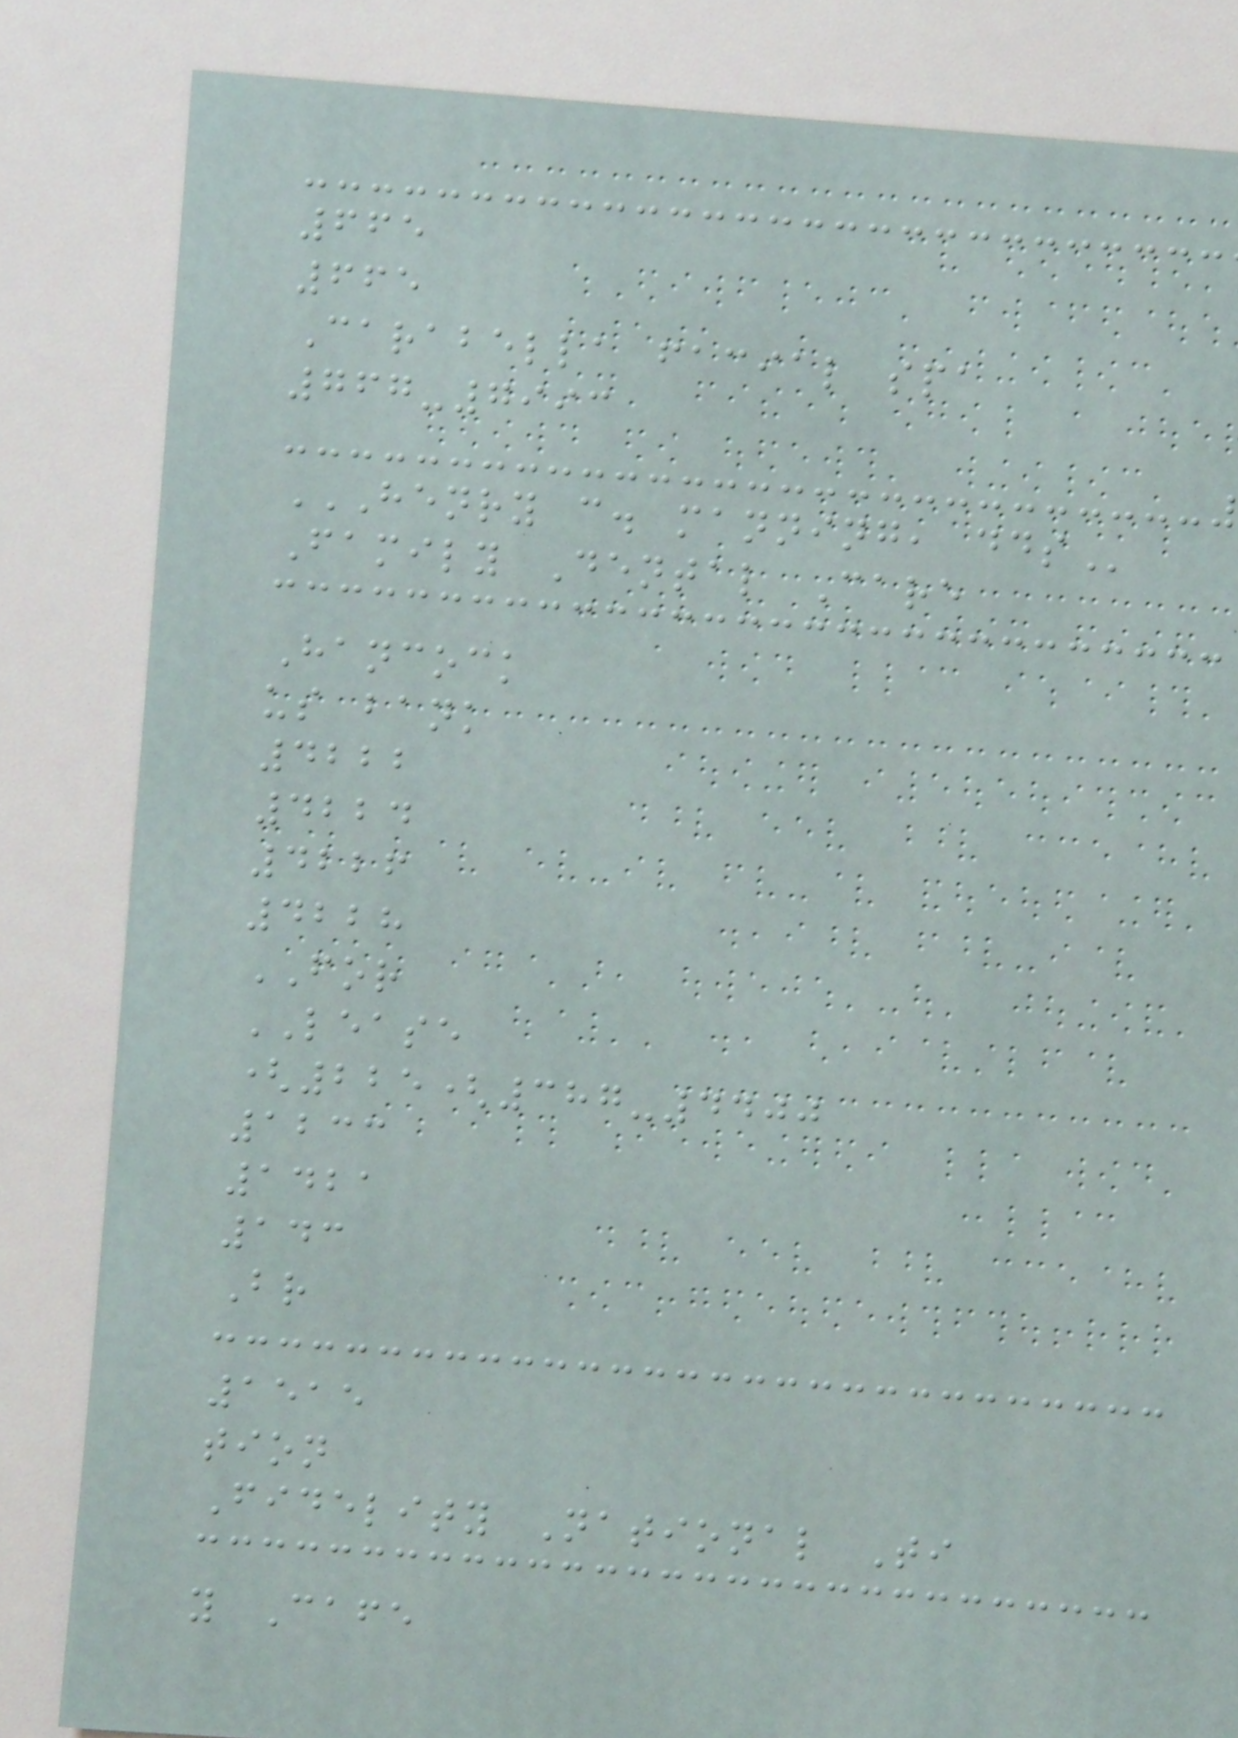665
665
Carabella facial spa
767-7993
HENRY C. MANNING, DDS
Family Dental Care
Hancock
us bank
4222
4224
4226
4228
FOR
LEASE
(225(387-4400
1233
1421
143
Br
1515
tion
Fidelity National Ti
y Cafe
